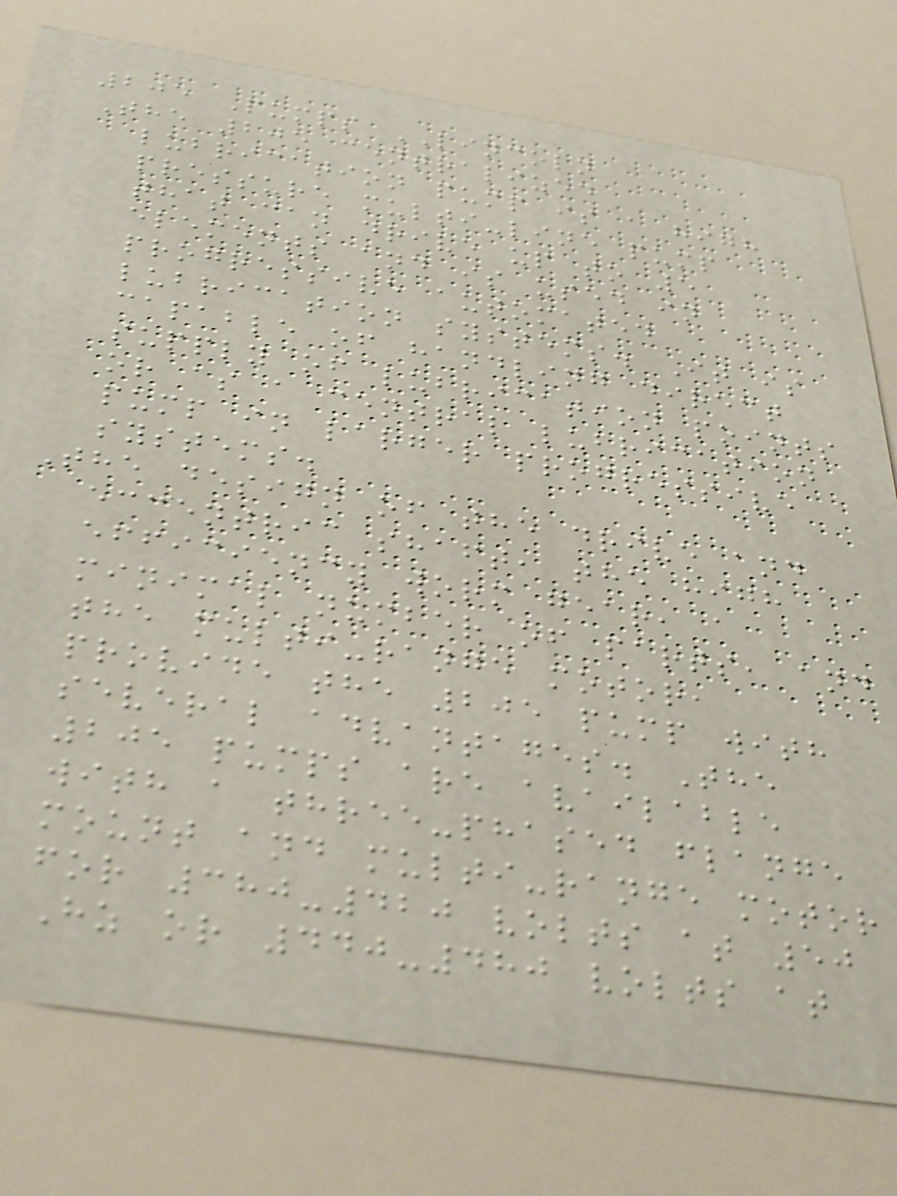205 Pumps LINCOLN
The 205 centralized
lubrication pump is a high
pressure multi-line pump
that can drive up to 5
elements and is used in
progressive automated
lubrication systems. It is
capable of handling direct
supply of lubrication points
or as a central lubrication
pump in larger progressive
systems.
The design of the drive and
eccentric shaft, the high
efficiency worm gear, a
minimal number of parts, and
the multi-range motor,
provide the 205 pump with
several advantages. The
205 pumps are available
with a three-phased flange
mount and multi-range motor
for 380-420 volts at 50
Hz or 440-480 volts at
